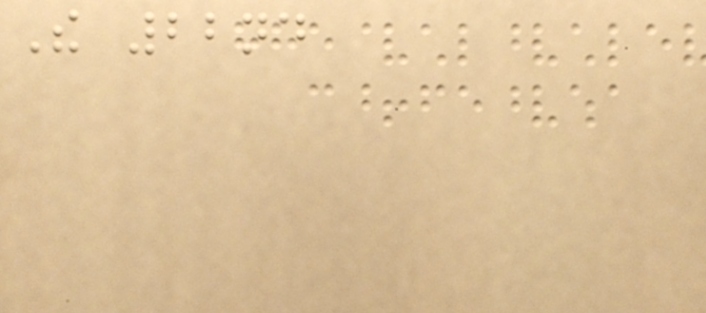The 22nd
